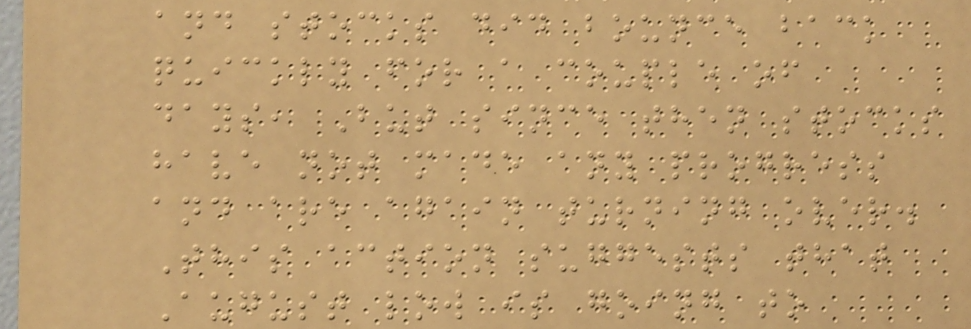and stocks did bounce back
quickly for a couple of
days, But since then stocks
have not made any progress
and are again turning over.
This action suggests that
August low is going to
